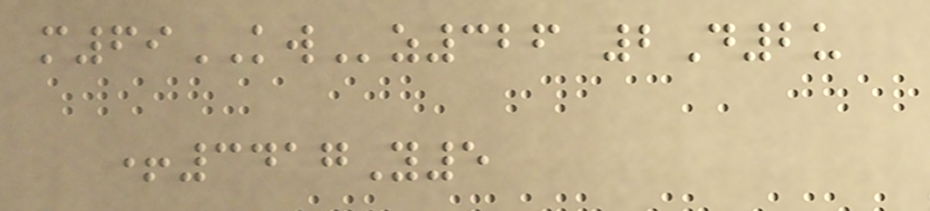m69KWz326 2D2u
+3417Y5
